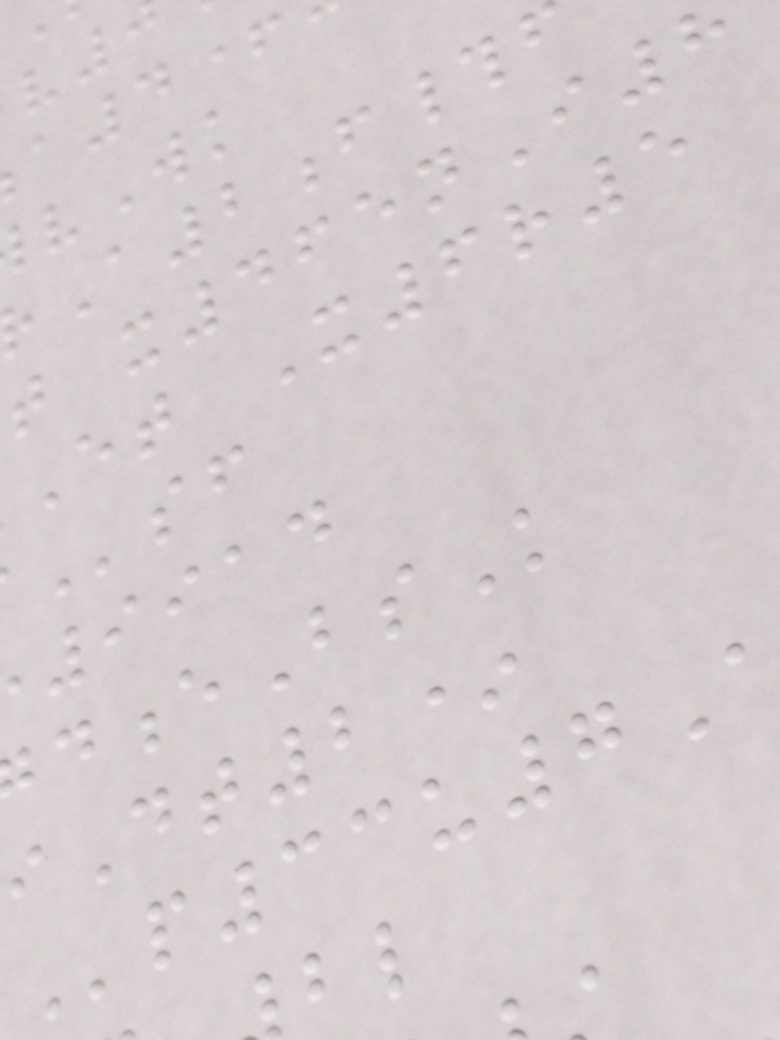vWk
t x465nI
Et X6r5
9914
eBsK
Dt2*
